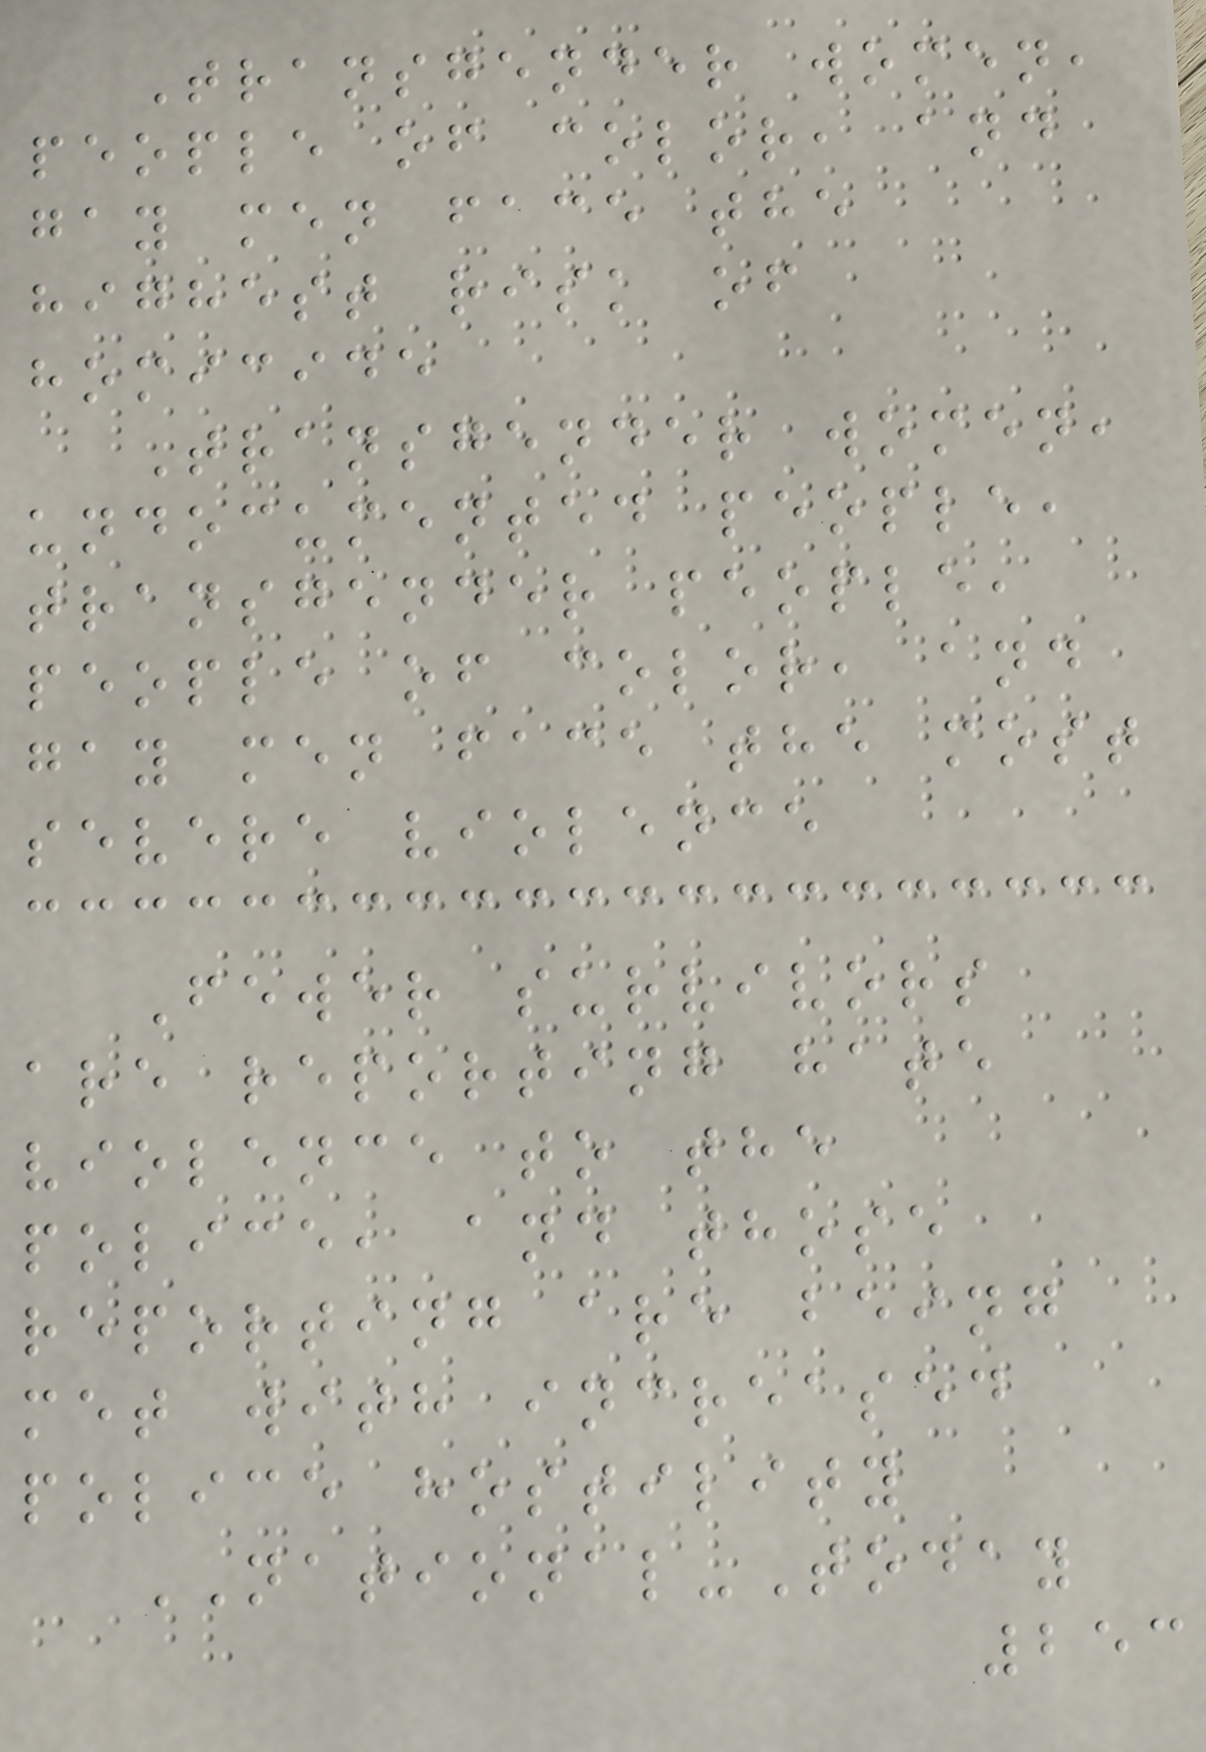Transgender women,
people of color, and
gay men face the
highest risk of
homicide
Transgender women,
undocumented people,
transgender people,
people of color, and
gay men face the most
severe violence
Fewer survivors
are reporting hate
violence to the
police, and those
reporting are being
met with increased
police hostility
NATIONAL-Today
253
